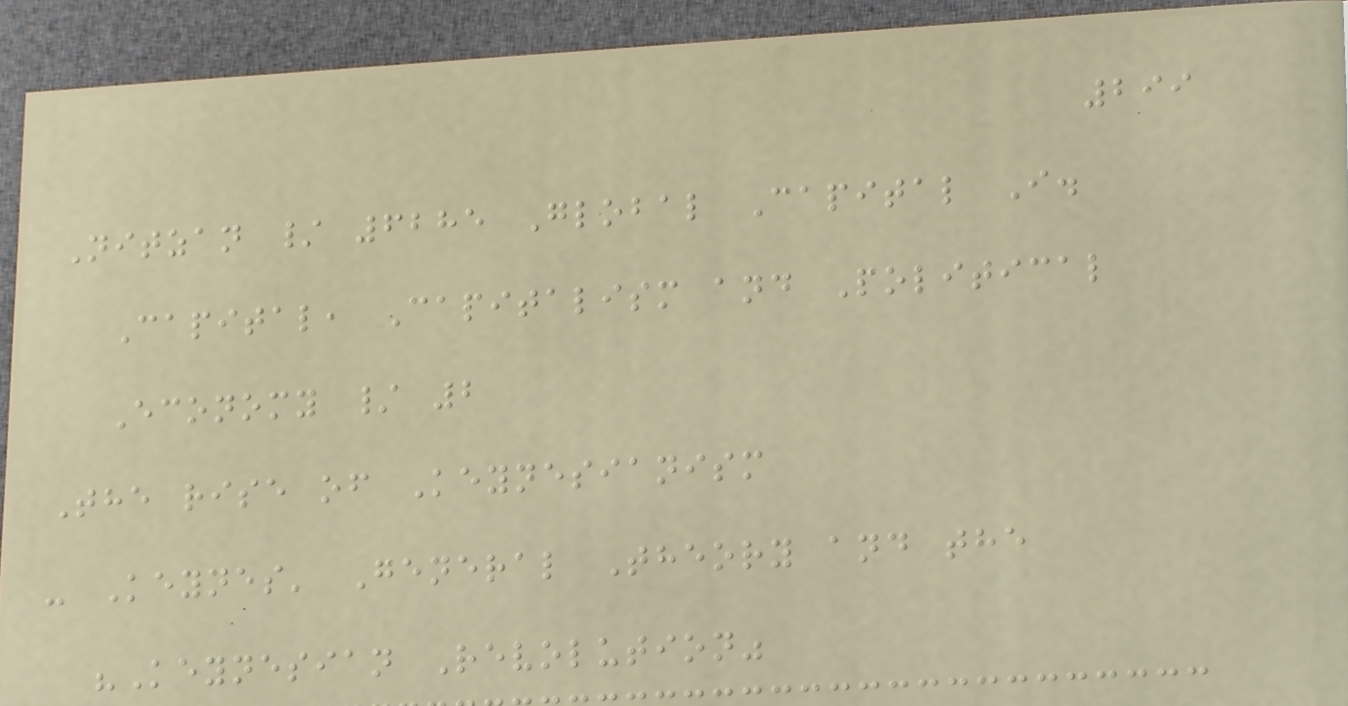299
Nitzan / 6285 Global Capital I.
Capital, Capitalism and Political
Economy / 2
The rise of Keynesianism
- Keynes' General Theory and the
"Keynesian Revolution"
